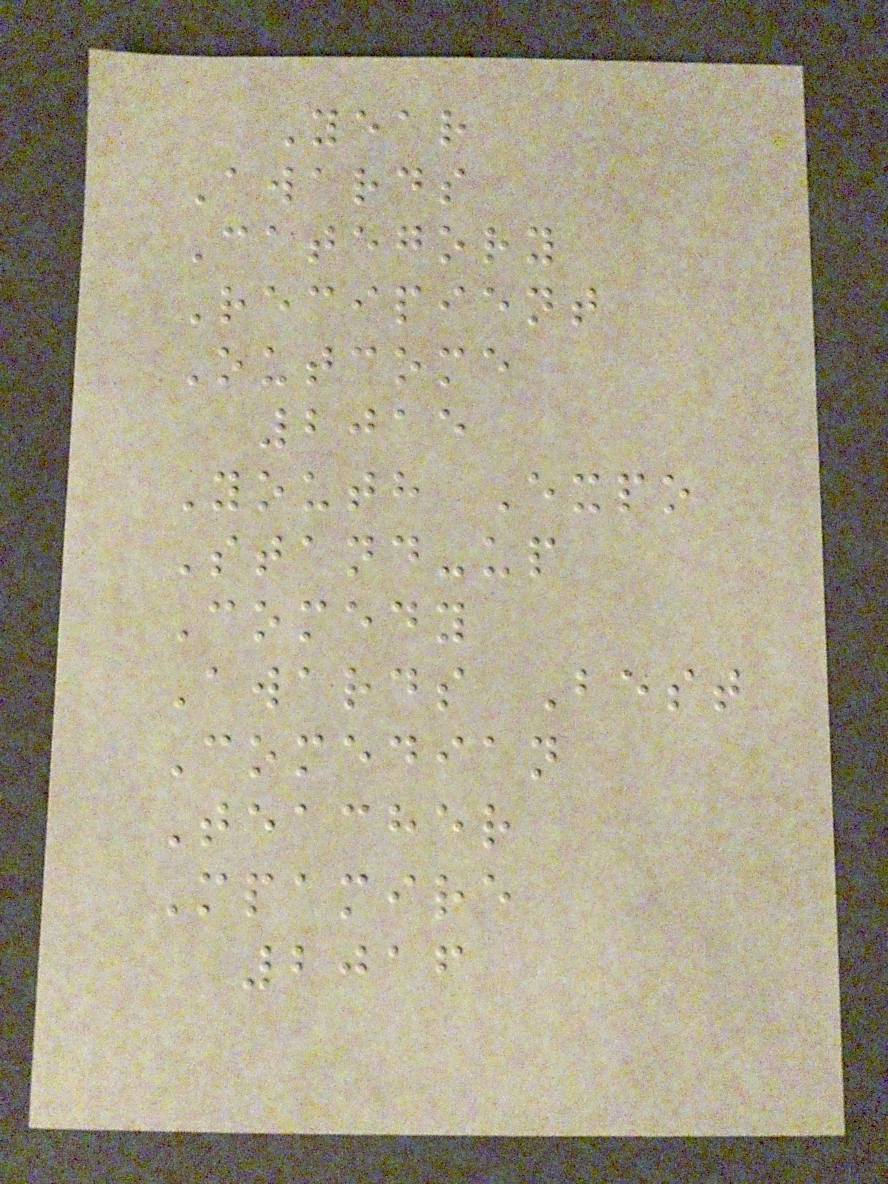Year
Awards
Category
Recipient
Outcome
2015
Youth Expo
Stand-up
Comedy
Awards Best
Comedian
Teacher
Mpamire
2016
